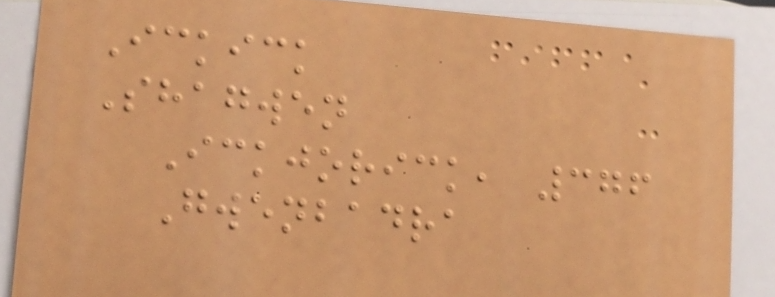Ickick
Shagwen
Ickjorick, 376
Gwenbadra
